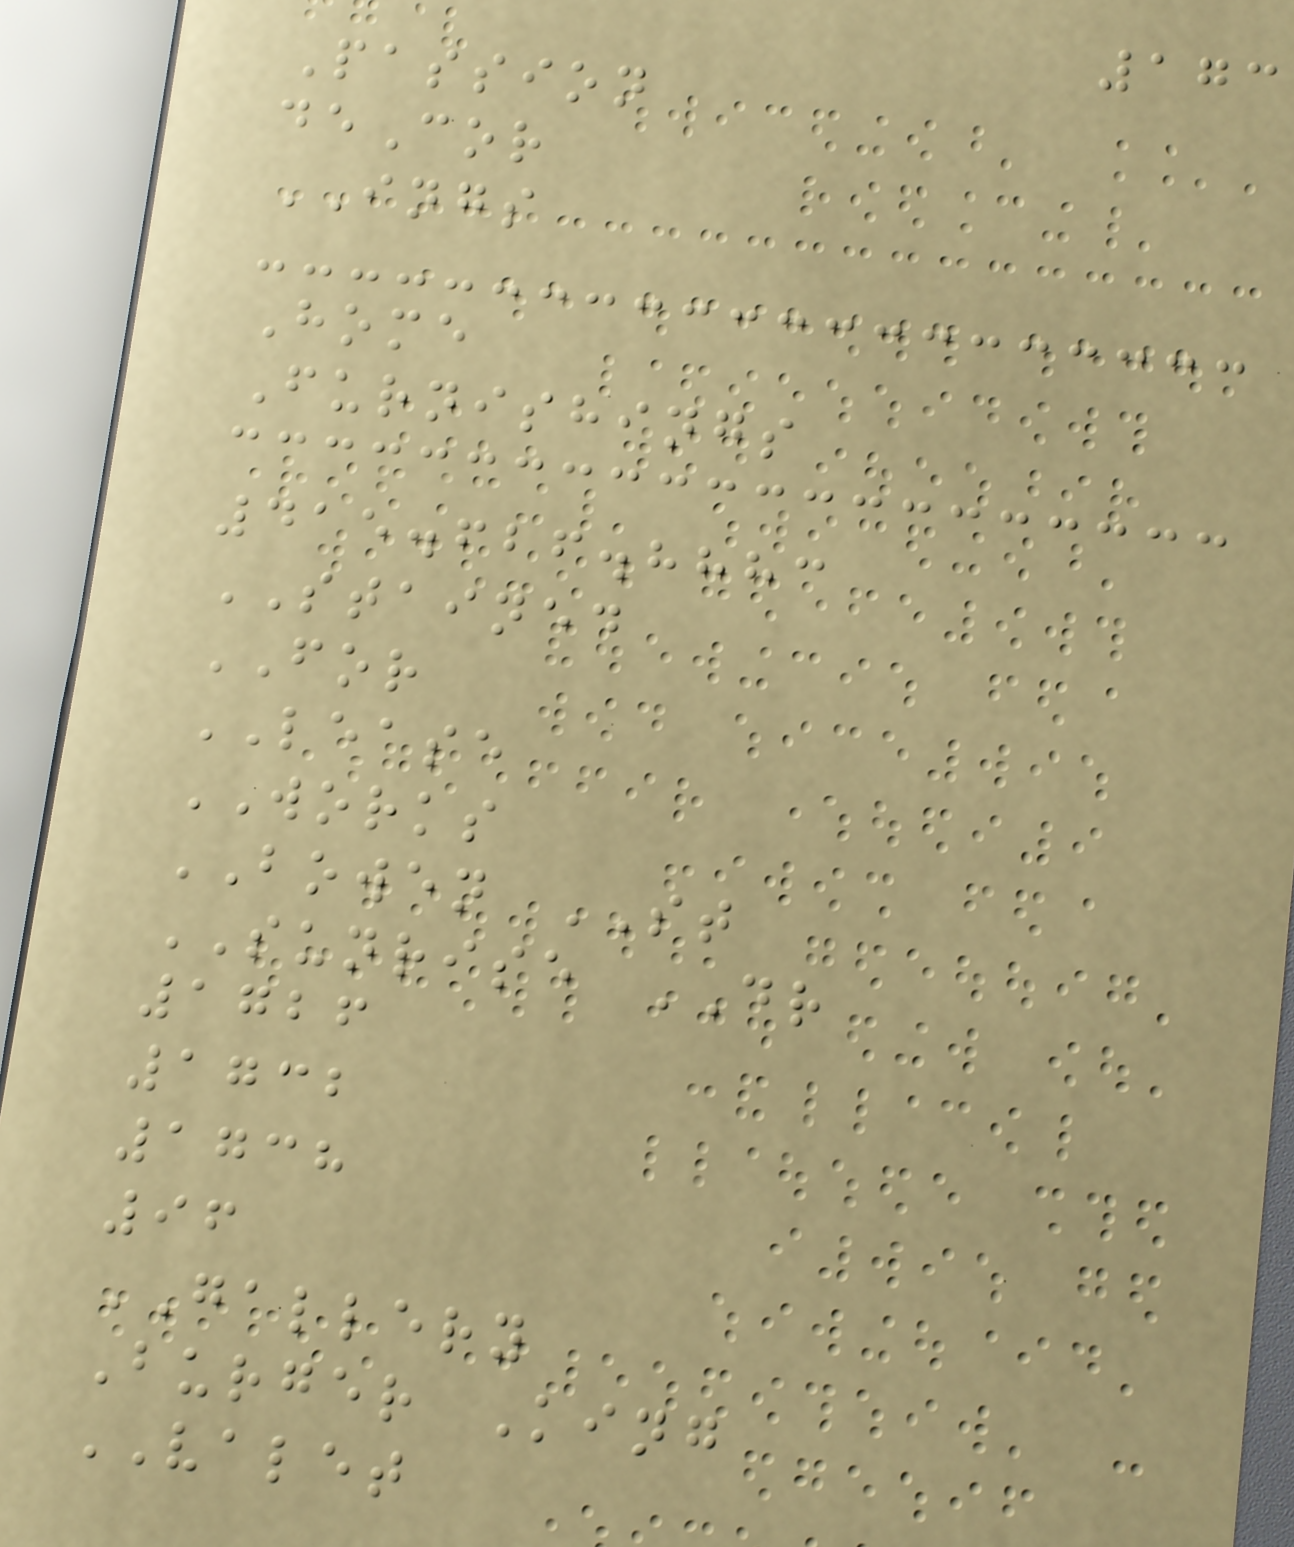173
Passion
deCor
INGS
Home
Furnishings
415.626.8883
STAINED
FOR
LEASE
WORKS
BOWEN ST
SUNRISE DR
1726
1732
1738
96
GALLERY
Burger King
VALET
